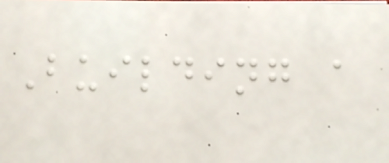Building a
